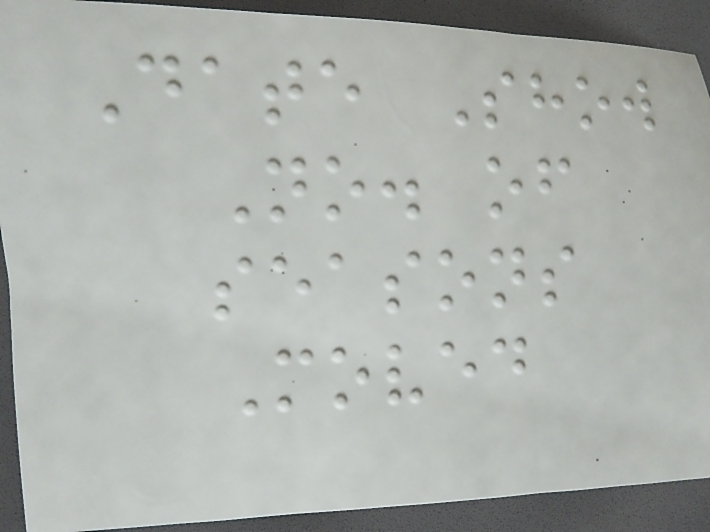Date Show
No. of
seasons
Moved
